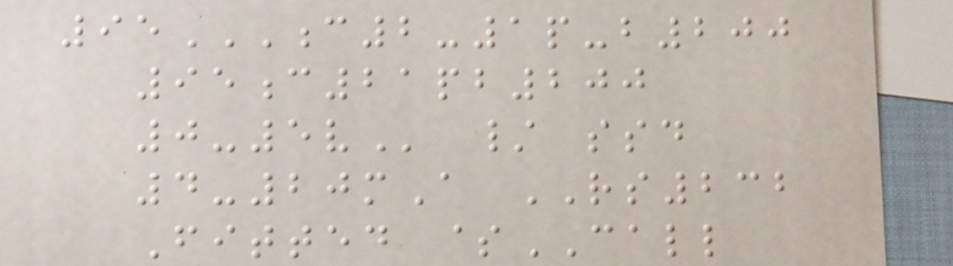95C2-1P-B200
95C21PB200
0-5V / ssd
4-20mA RS232
Fitted $CALL
